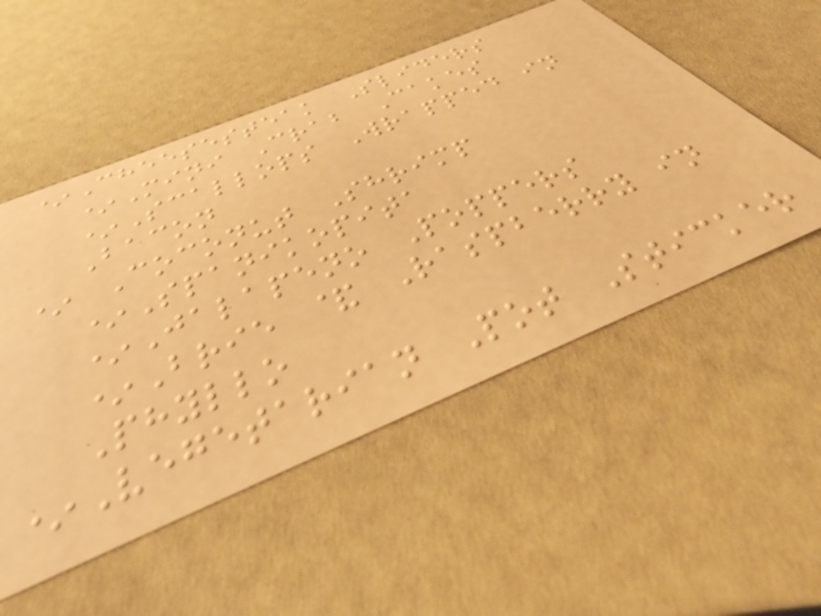*Cheesesteak Sliders
*Mini Crab Cakes
*Scallops Wrapped in
Bacon
* Coconut Shrimp
*Spanikopita
*Jalapeno Poppers
*Brie & Raspberry in
Phyllo
*Vegetarian Pot Sticker
